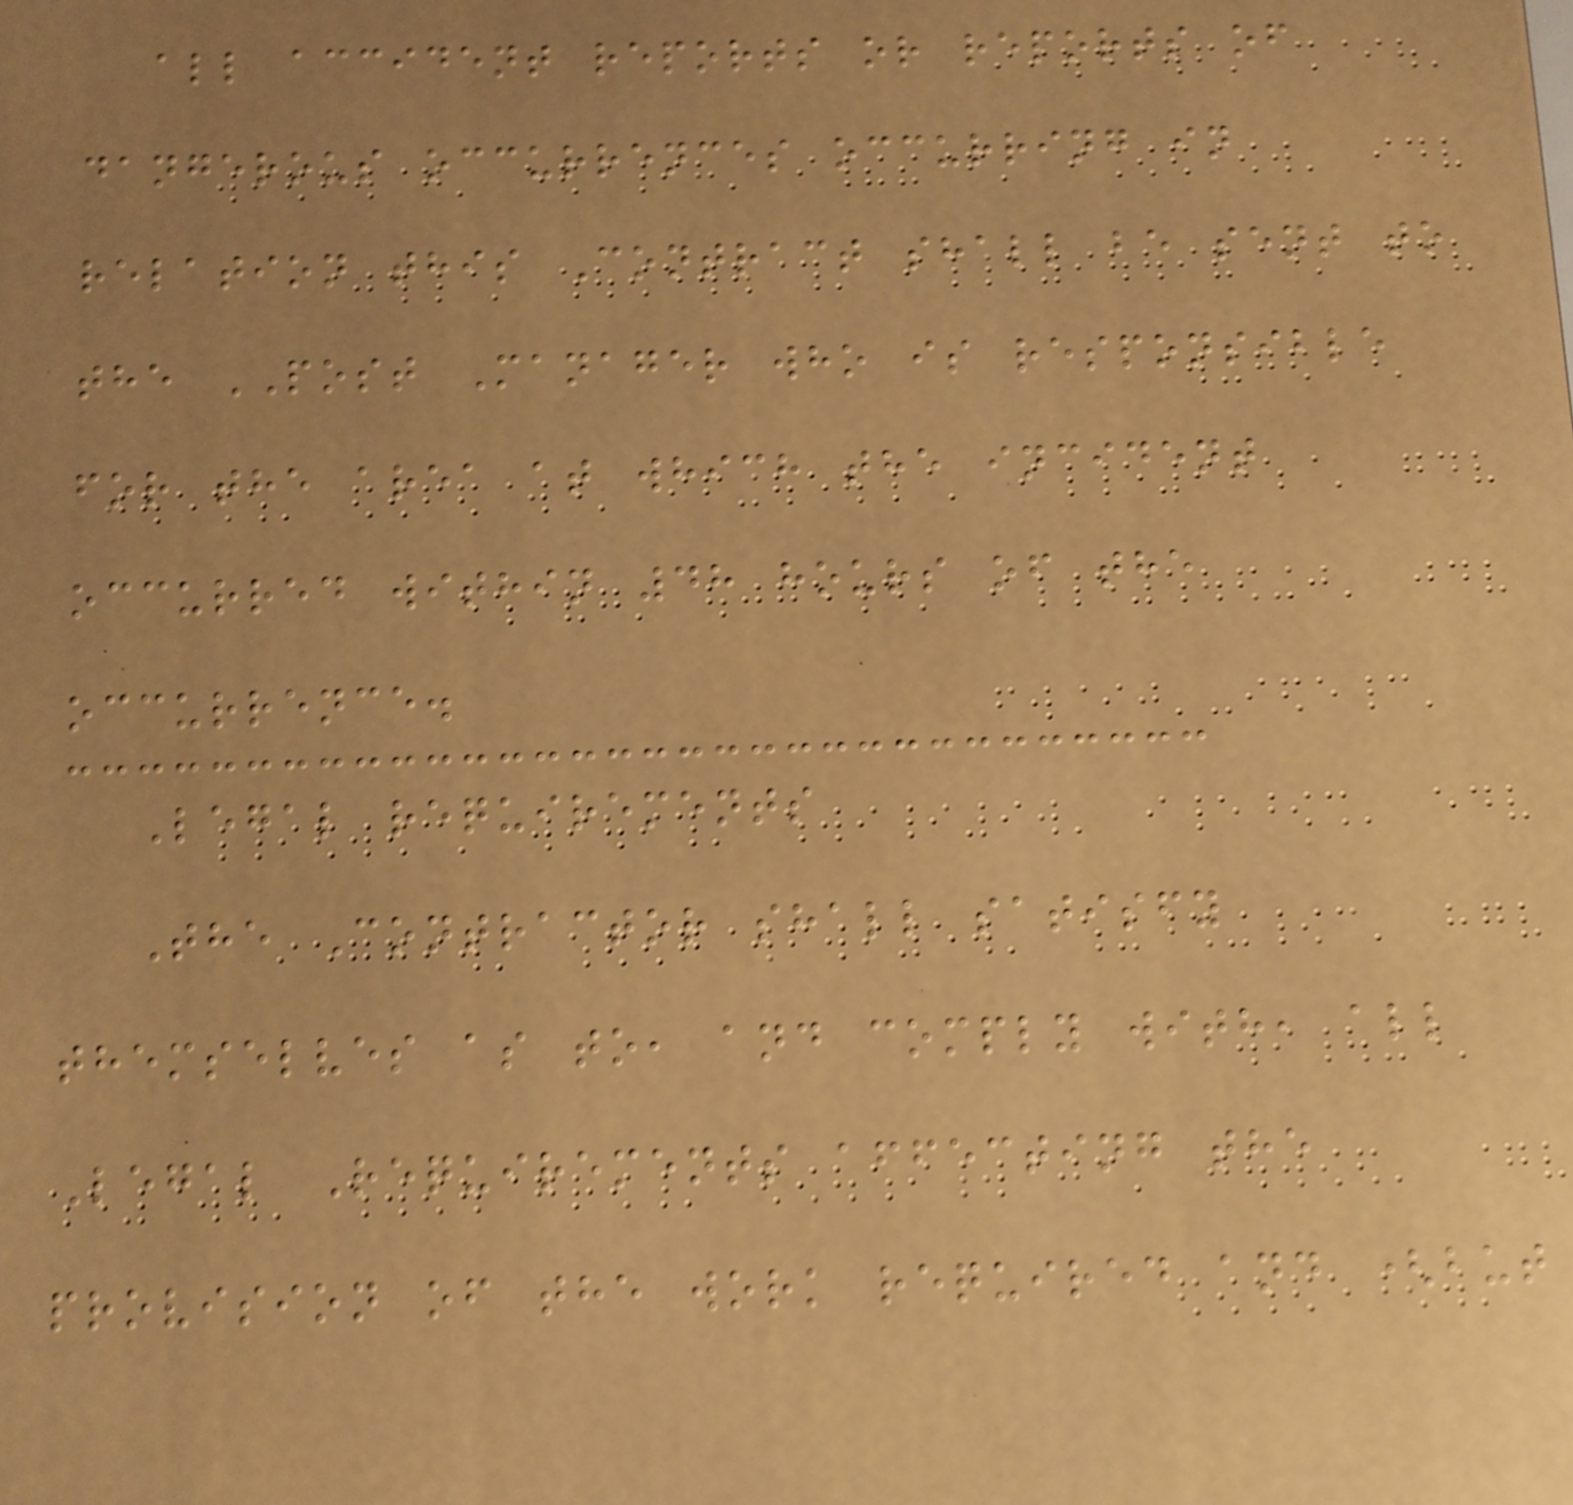all accident reports or reports of
dangerous occurrences occurring in
relation this Contract shall be sent to
the POST Manager who is responsible
for the area at which the incident
occurred within 48 hours of the
occurrence.
Legal requirements
The Contractor shall satisfy
themselves as to, and comply with, all
Legal Requirements affecting the
provision of the work required and (but
